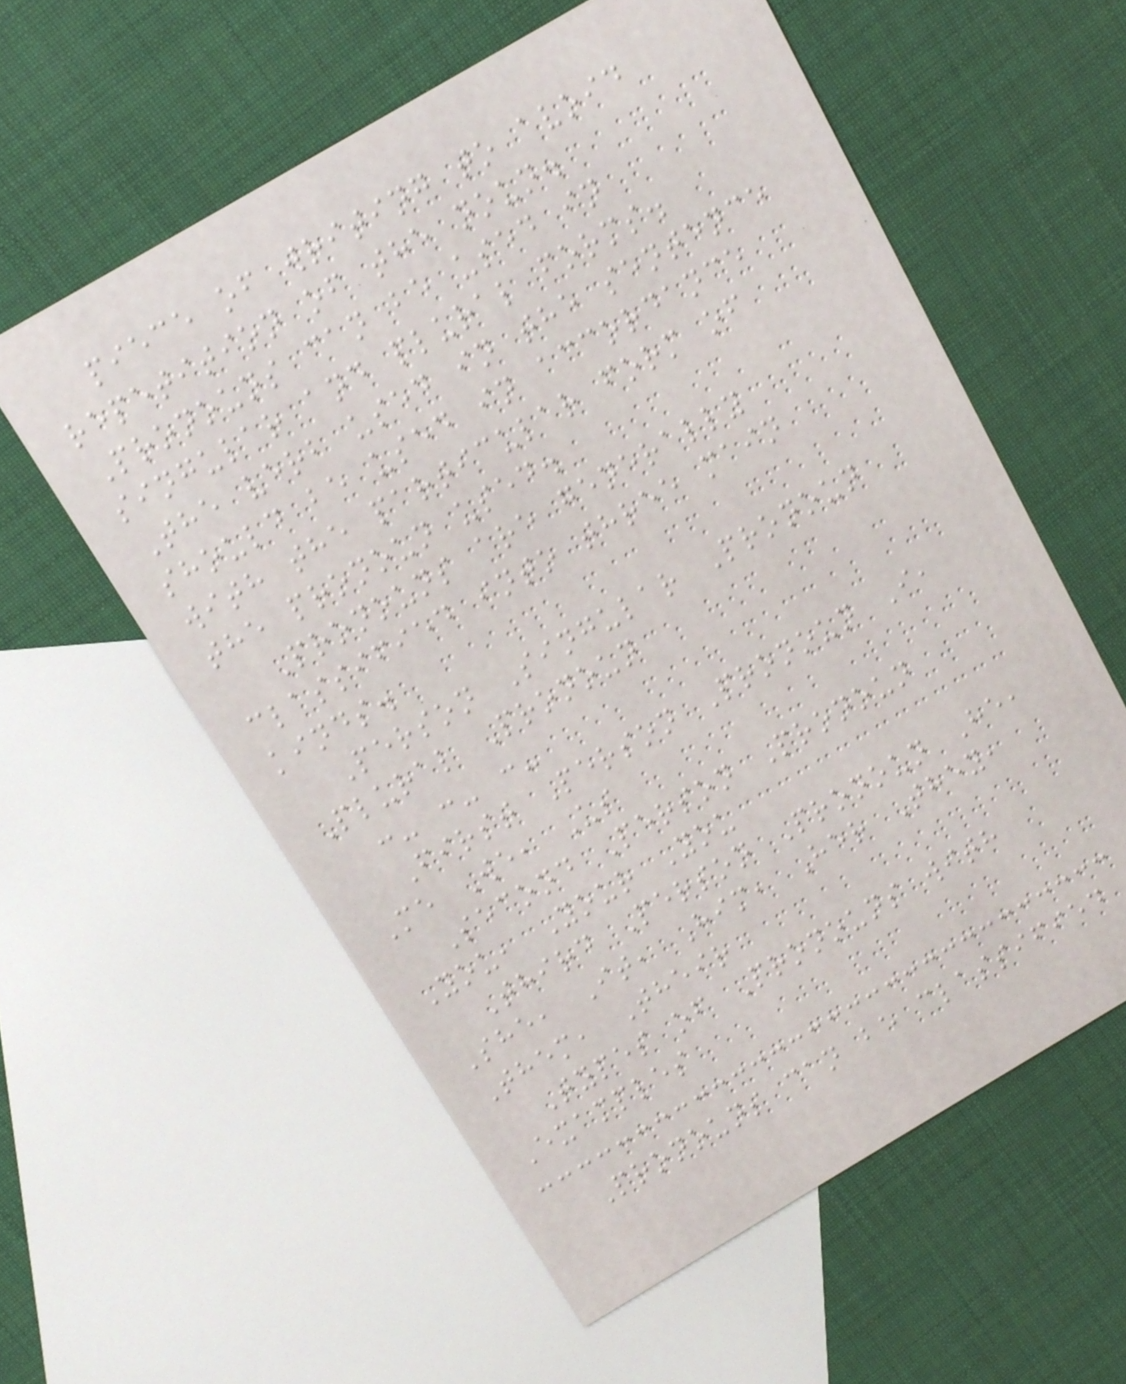piece of writing to avoid
repetition of the noun.
Pronouns can be used in
singular and plural forms.
The verb used in the sentence
should be used in accordance
with the particular form of
the pronoun used.
Pronouns are generally
classified into three main
kinds.
Person Singular Pronoun
Plural Pronoun
:- :- :-
First Person Pronoun I,
Me We, Us
Second Person Pronoun
You, Your You
Third Person Pronoun He,
She, It, Him, Her They,
Them, Their
Types of Pronouns with
Examples
Pronouns can be classified
